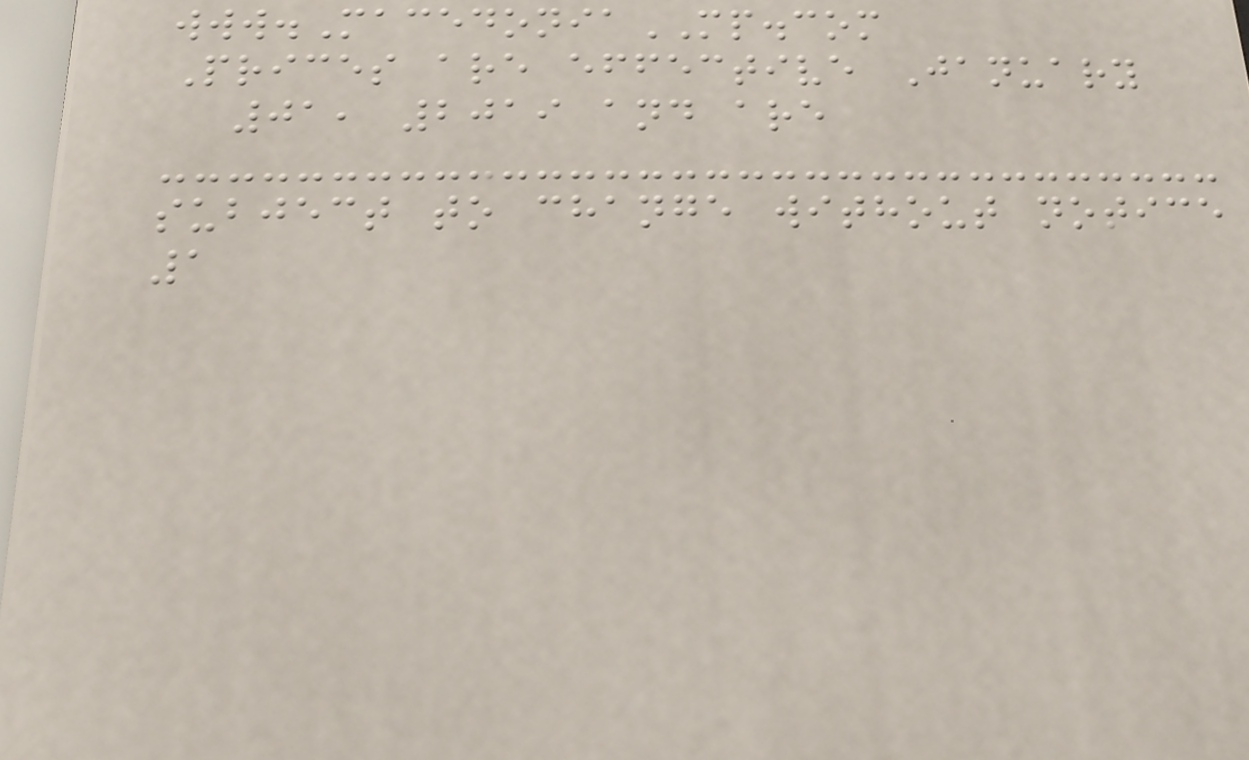www.MacedoniaMP.com
Prices are effective January
01, 2019 and are
subject to change without notice
1
